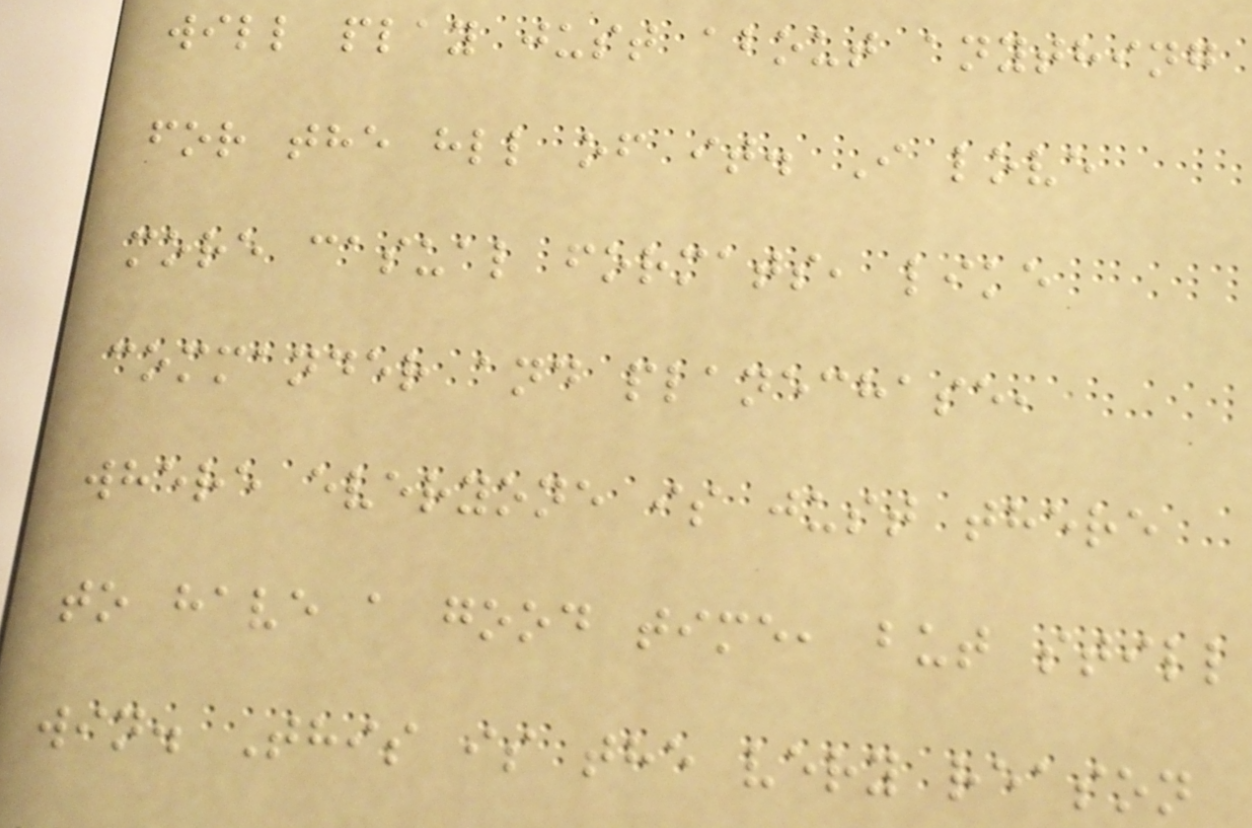will play just about anything
for the hll of it. I love
more casual formats, like
commander and planechase,
where everyone is just there
to have a good time, but still
win. This is the very reason
